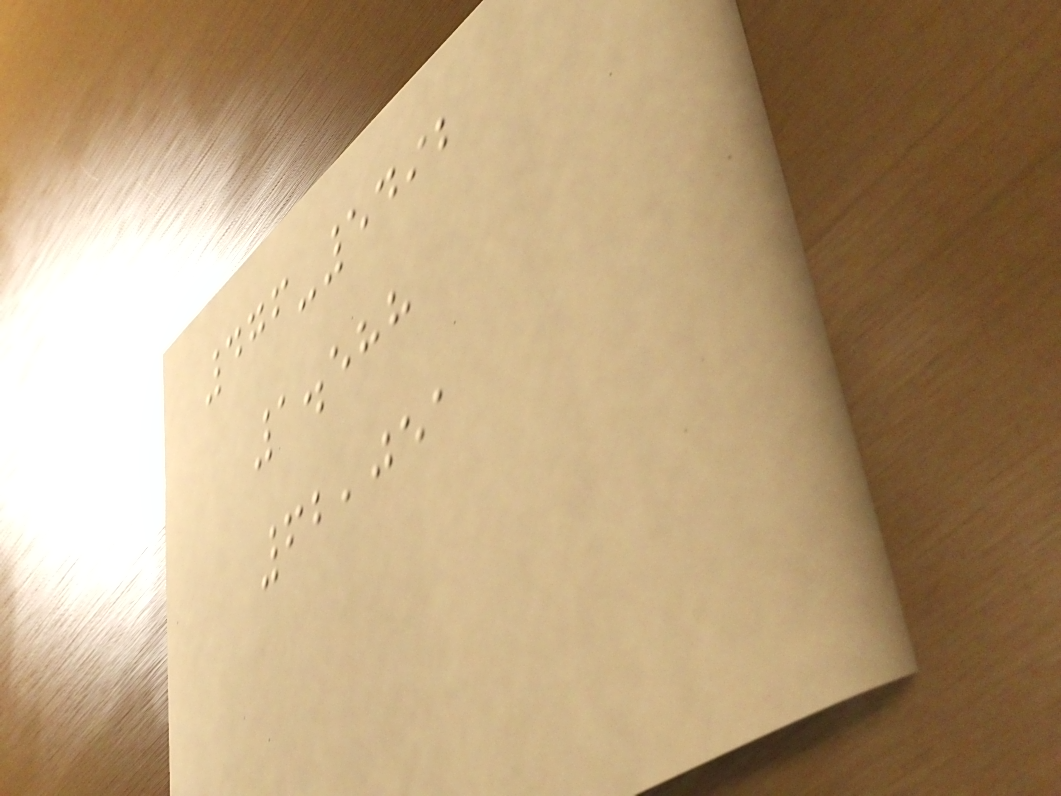476-5492
1.588
62,051
